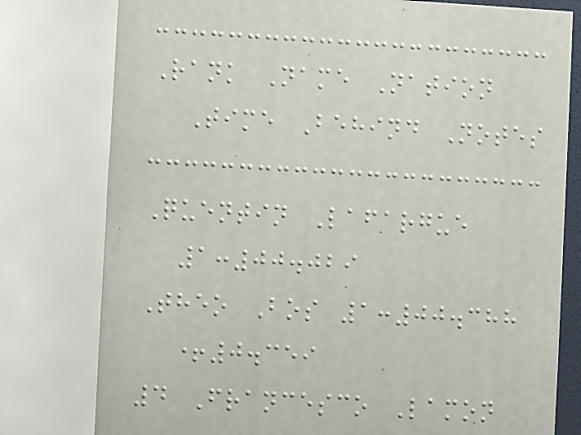Rank Name Nation
Time Behind Notes
Quentin Lafargue
1:00.029
Theo Bos 1:00.388
+0.359
4 Francesco Lamon
